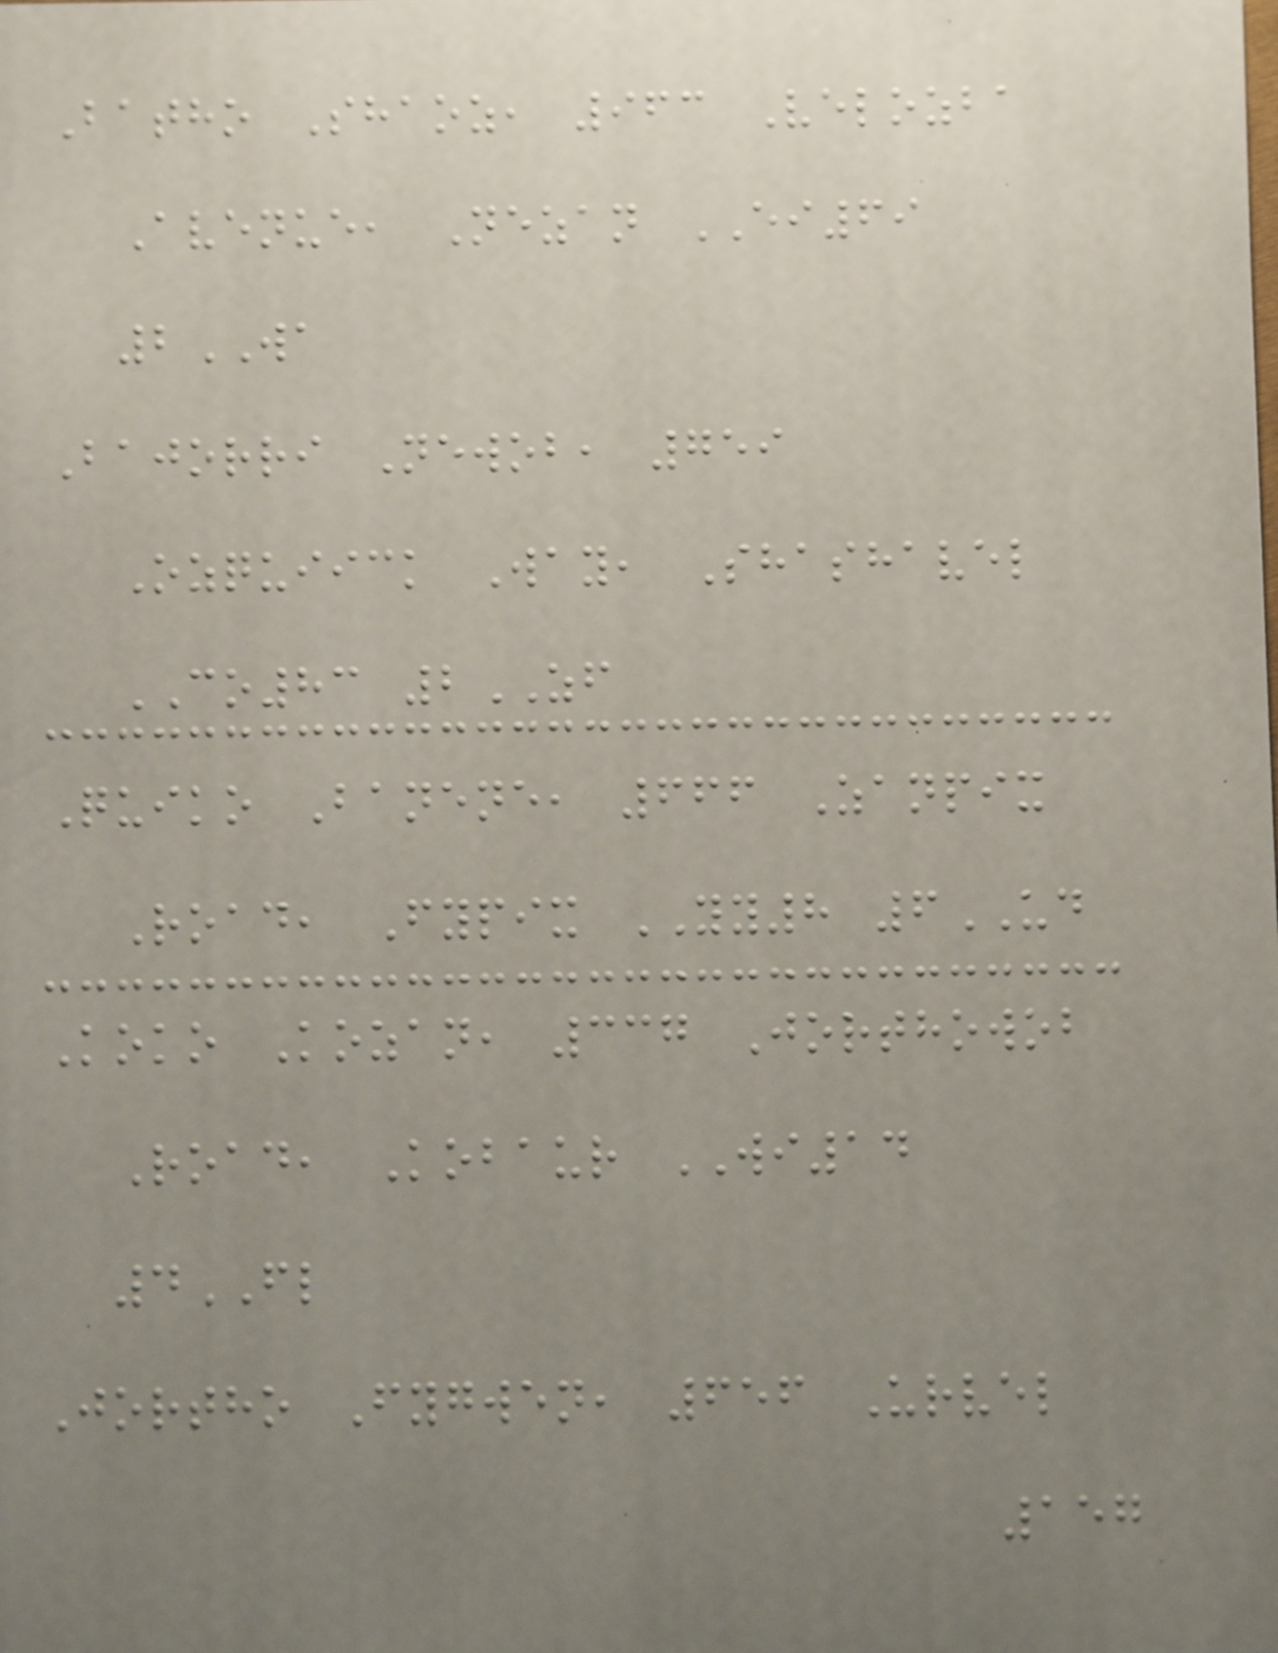Batho Shaoz, 963 Velozba
Avenue, Nezan EI69
2WA
Bajorri Newob, 759
Ozquiick Way, Shashavel
CO83 2ZF
Quiko Banene, 666 Zanpix
Road, Fypix YY8 6UD
Koko Kozan, 337 Jorthowob
Road, Kobaur WI14
4FL
Jortho Fygwen, 656 Urvel
157
